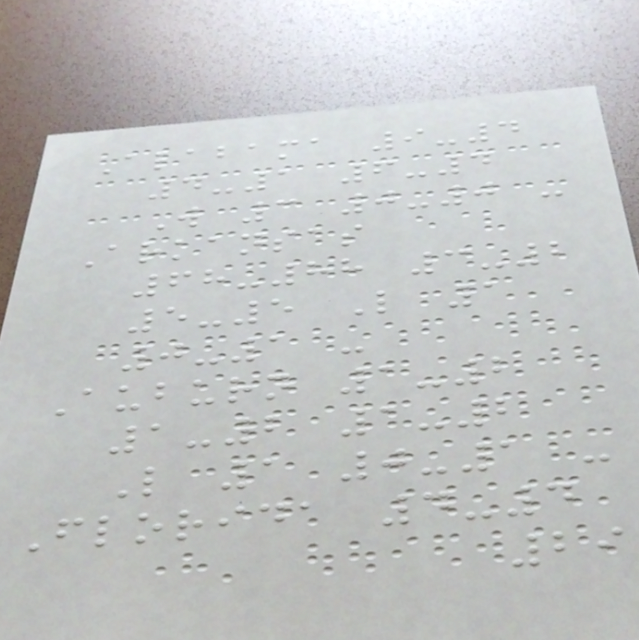Alabama 9-4
4-1 6-4
W 3 0-0 -
Arkansas
68-88 3-2
5-5 L 1
0-1 -
Auburn 1-2
1-2 1-2
L 1 0-1 -
Florida 4-4
29
